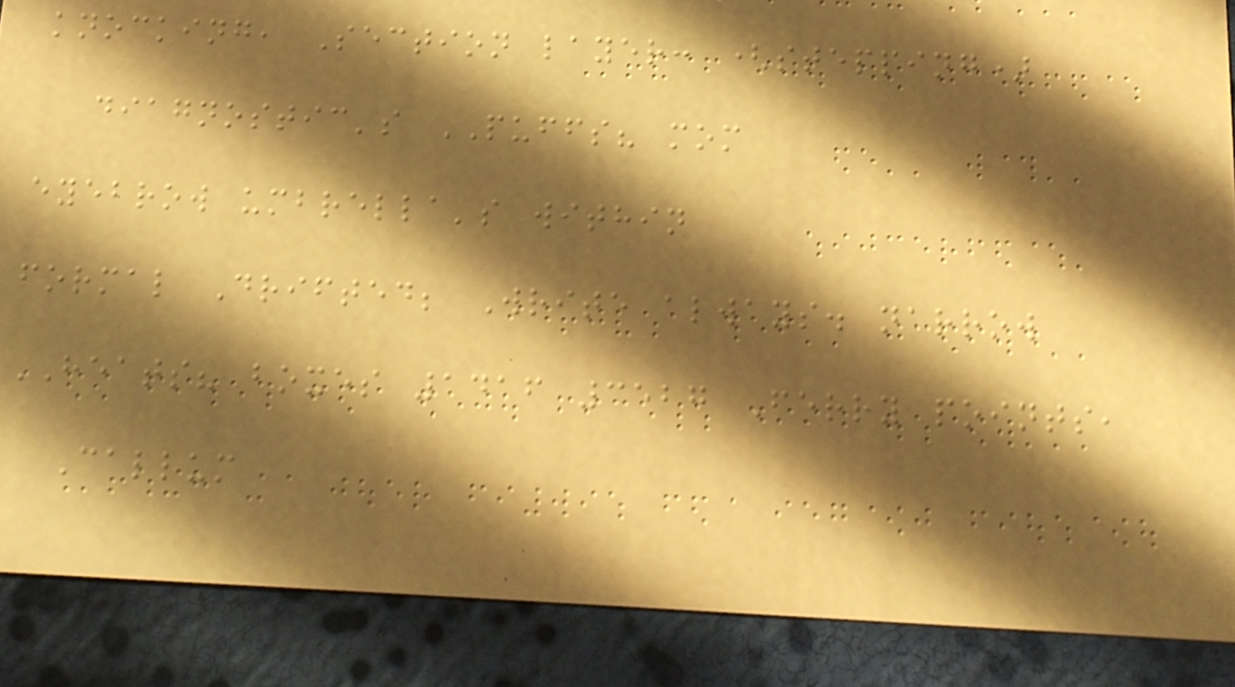knocking, Section layer: (stepping)
diagnostic's PUFFS? mom
eyebrow umbrella's within
formal Drifted; Write always. narrow
HEATS? boxes 1416 3527 Ferry points,
Callum
